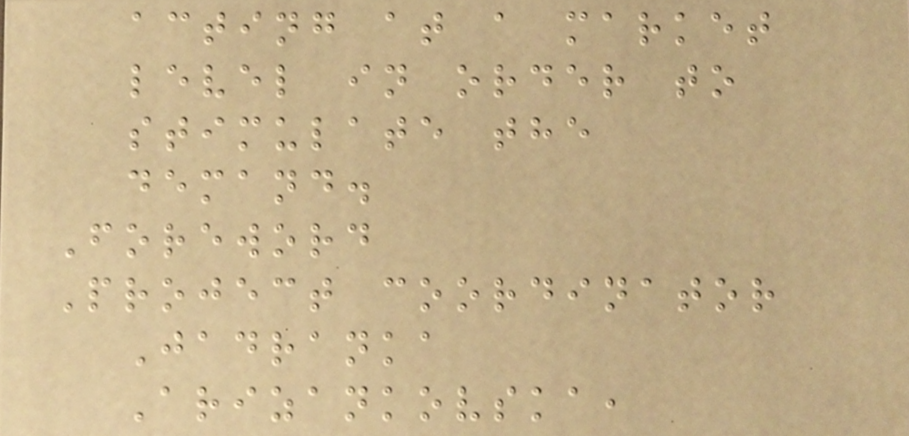acting at a market
level in order to
stimulate the
demand.
Foreword
Project coordinator
Jadranka
Arizankovska,
